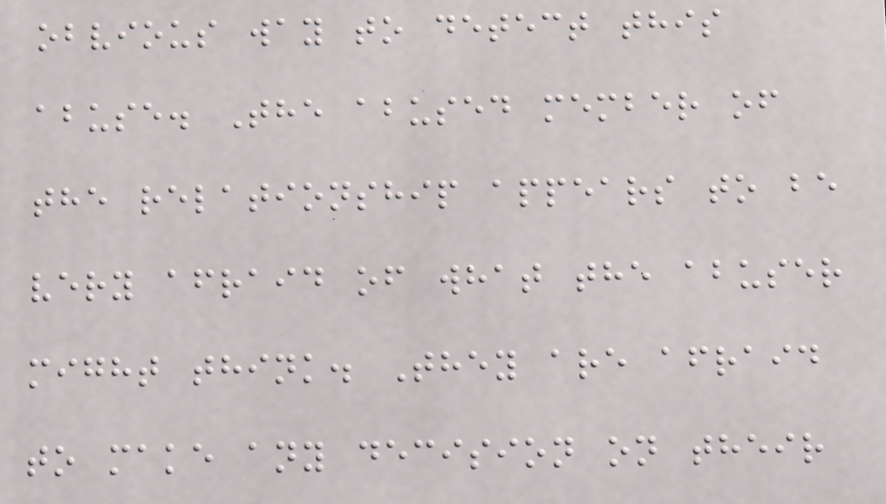obvious way to detect this
abuse. The abused member of
the relationship appears to be
very afraid of what the abuser
might think. They are afraid
to make any decision on their
